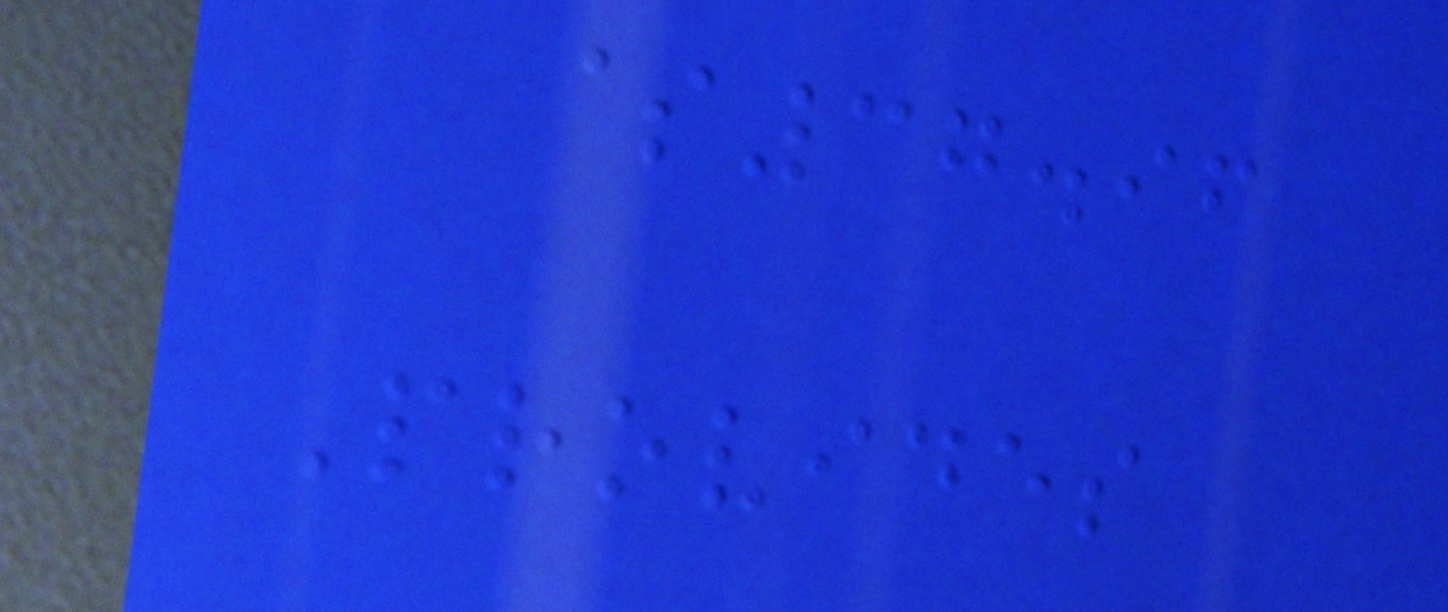$37.96
Provides
